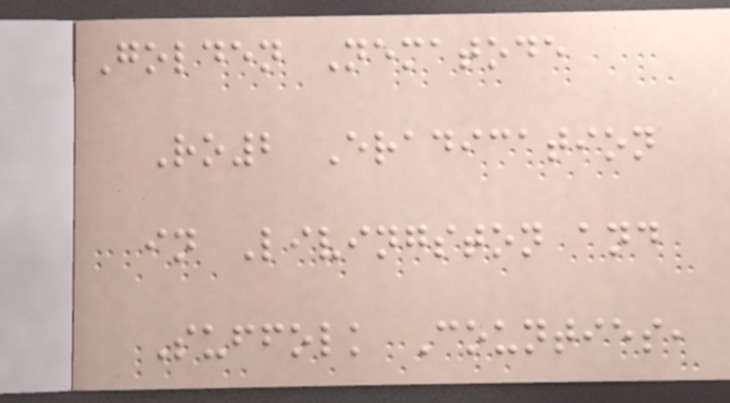Golden Nematode
Ro2 Eradication
in Livingston and
Suffolk Counties,
